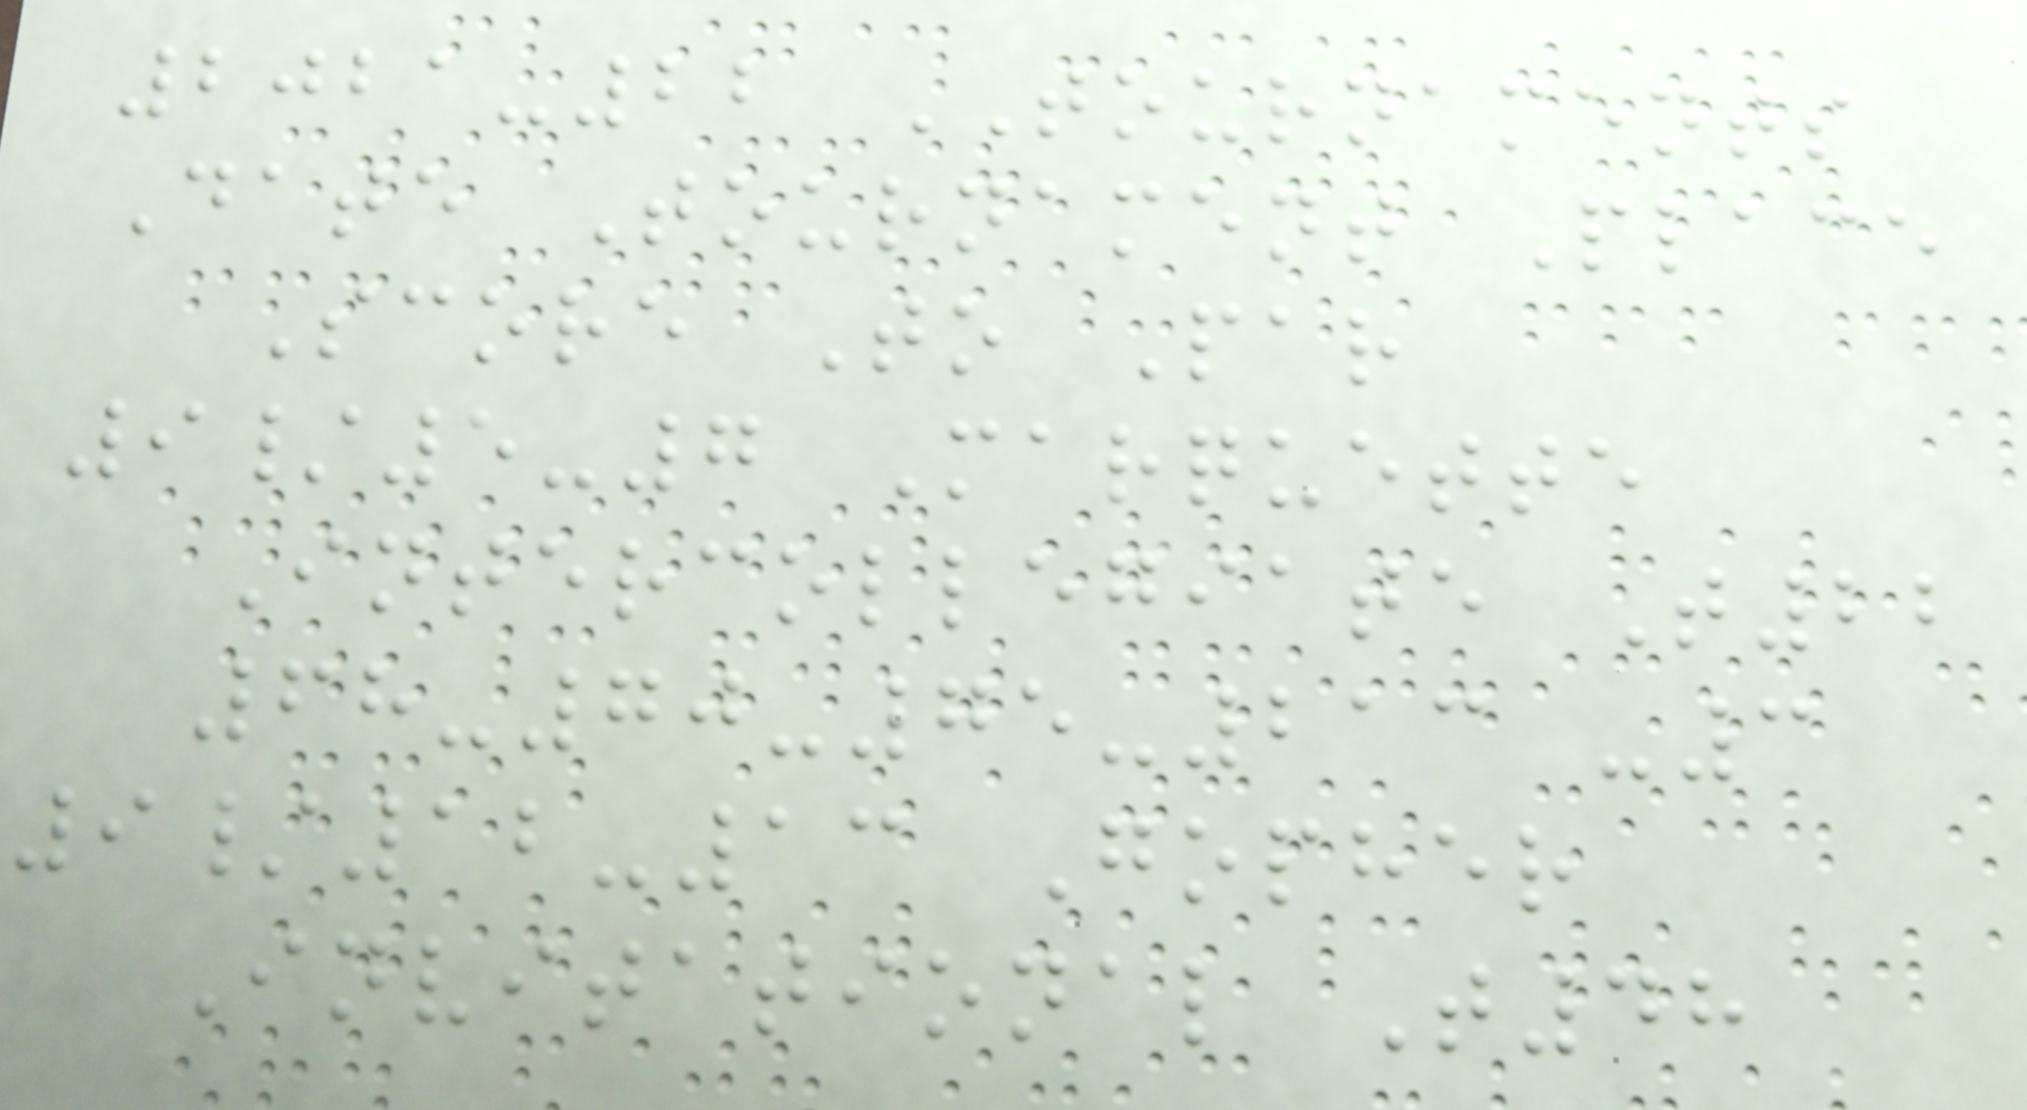2021-22 TOURNAMENTS
Date Tournament Place
Score To Par
9/5-7 Marquette
Intercollegiate T22
68-70-75-213 -3
9/12-13 Gopher
Invitational T48
